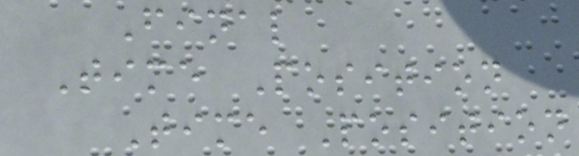Final
Time Position
Time Position
